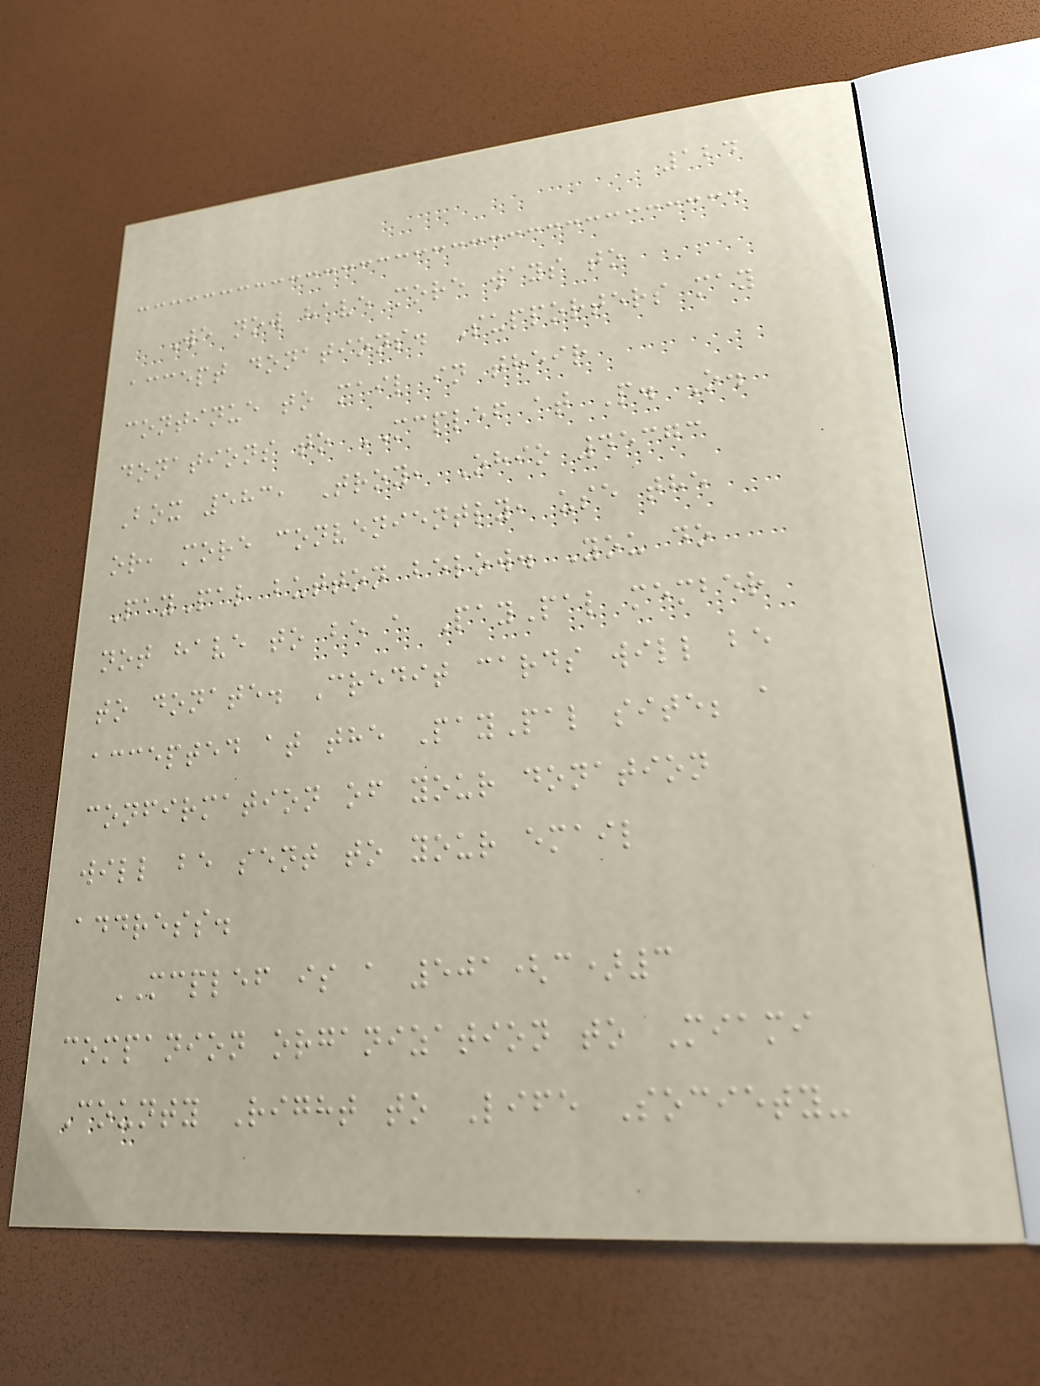124
We now have more ways to
accept donations. Supporters may
continue to mail in their
donations to MCPLEF at P. O.
Box 583, Troy, Ohio 45373
or, more conveniently, use the
PayPal button below. You do
not have to be a PayPal member
to donate. Credit cards will be
accepted at the PayPal site; a
confirmation of your donation
will be sent to your email
address.
MCPLEF is a 501(c)3
companion organization to Miami
County Right to Life Society-
